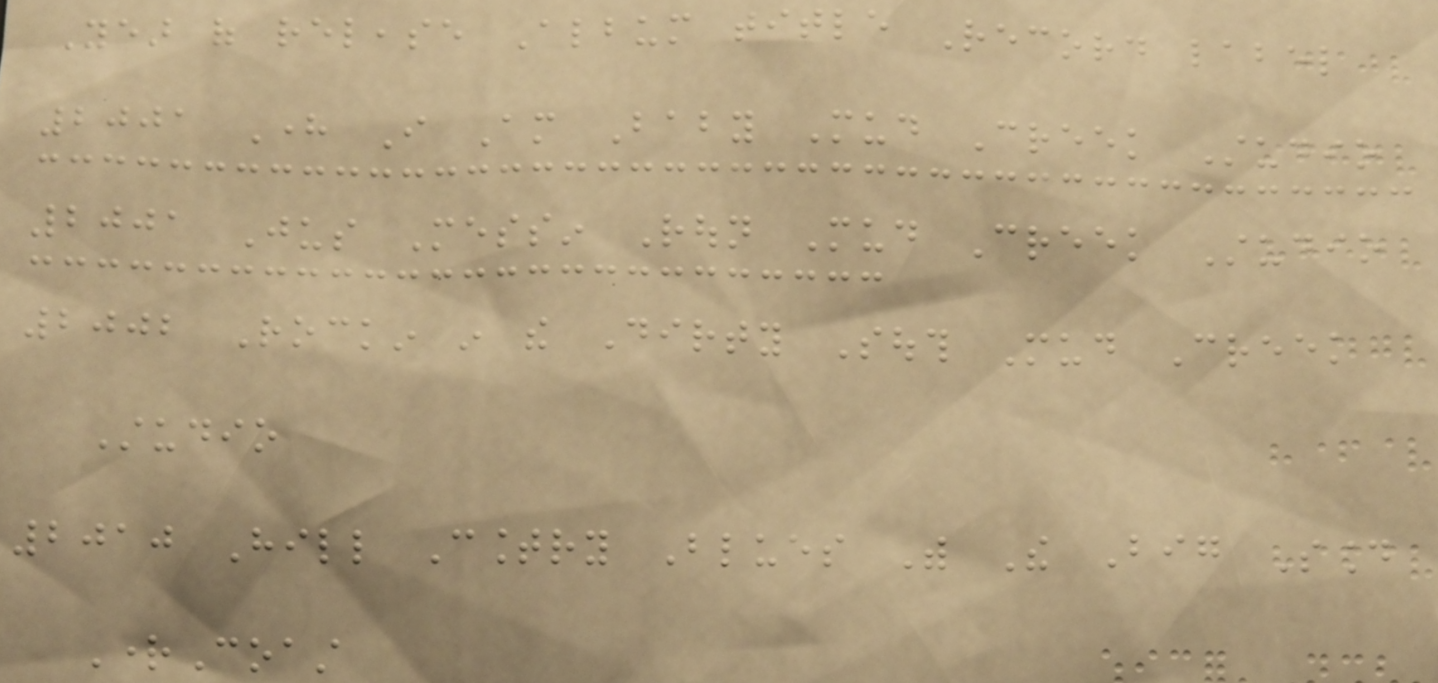Year of release Album title Record label
2001 Here I Am Baby Mud Creek Studio
2001 Jus Messin Roun Mud Creek Studio
2002 Rockin in the Dirty South Mud Creek
Studio
2010 Hill Country Blues With The Big Sound
RightCoast
